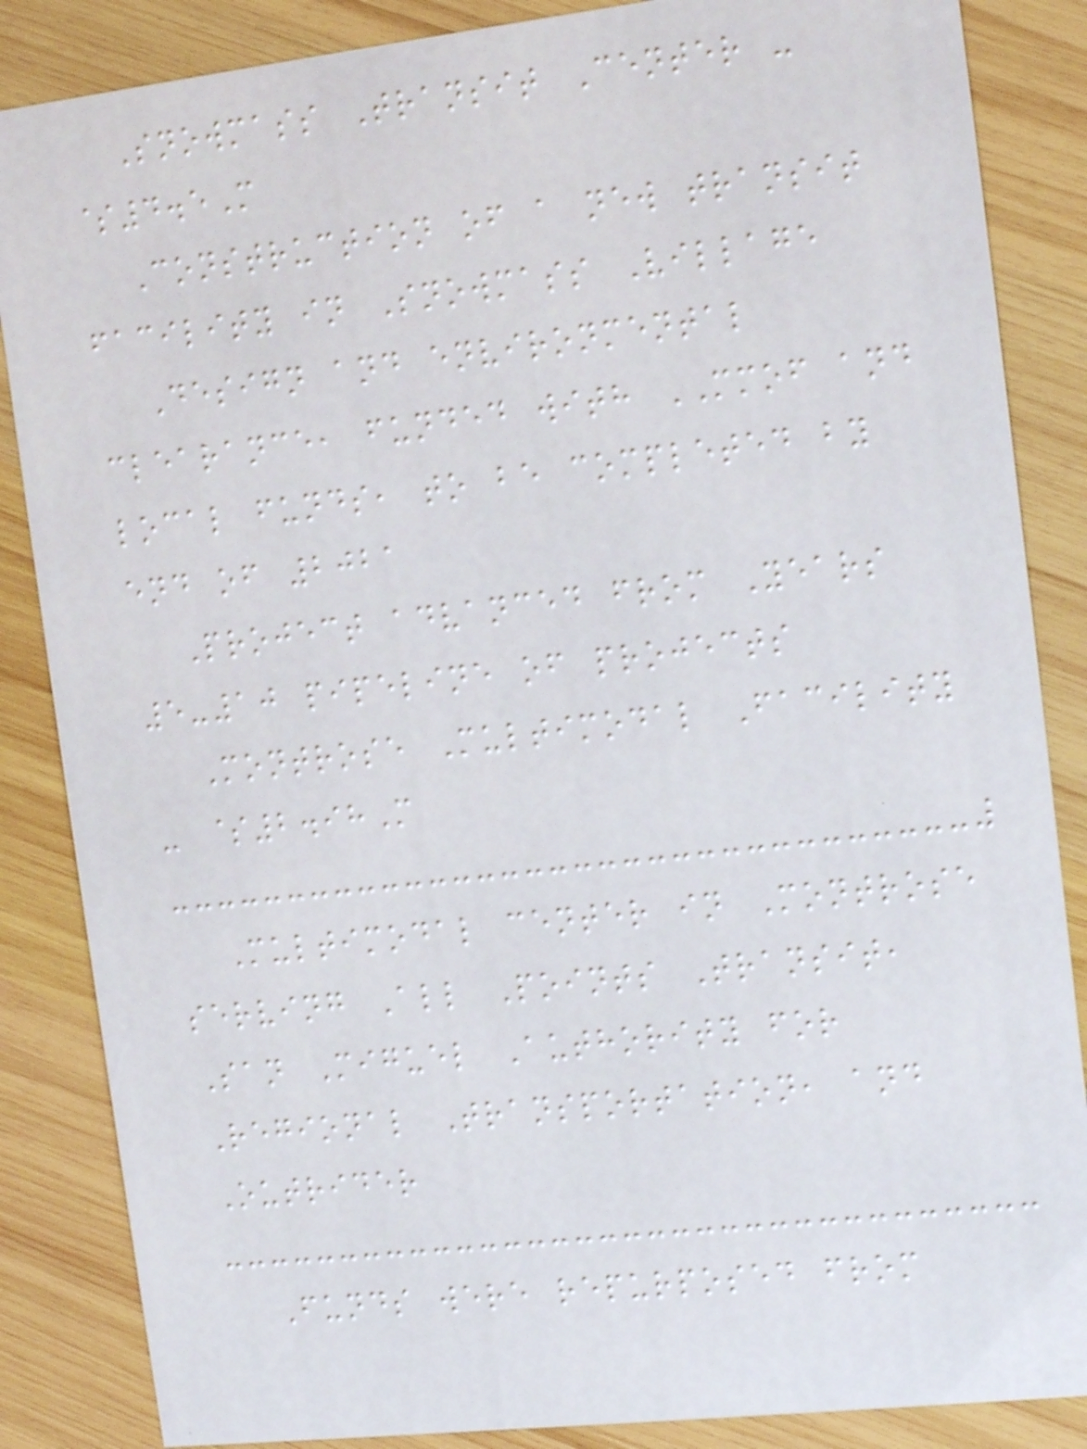Snowmass Transit Center -
$4.5M
Construction of a new transit
facility in Snowmass Village
Design and environmental
clearance, funded with MMOF and
local funds, to be completed by
end of 2021
Project advanced from Years
5-10 pipeline of projects
Montrose Multimodal Facility
- $2.98M
Multimodal center in Montrose
serving All Points Transit,
San Miguel Authority for
Regional Transportation, and
Outrider
Funds were repurposed from
